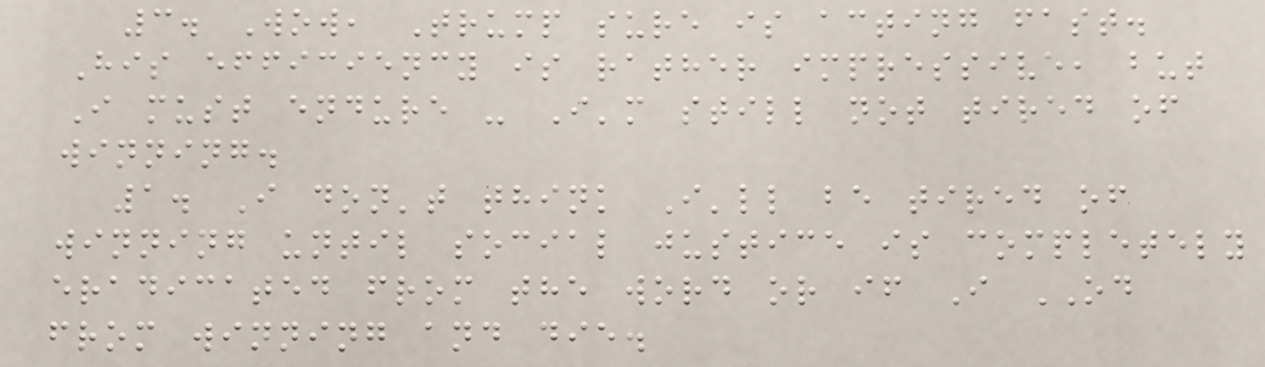3. Wow, Trump sure is acting fast.
His efficiency is rather impressive, but
I must endure - I'm still not tired of
winning.
1. I don't think I'll be tired of
winning until social justice is completely
eradicated from the word or if I OD
from winning and die.
